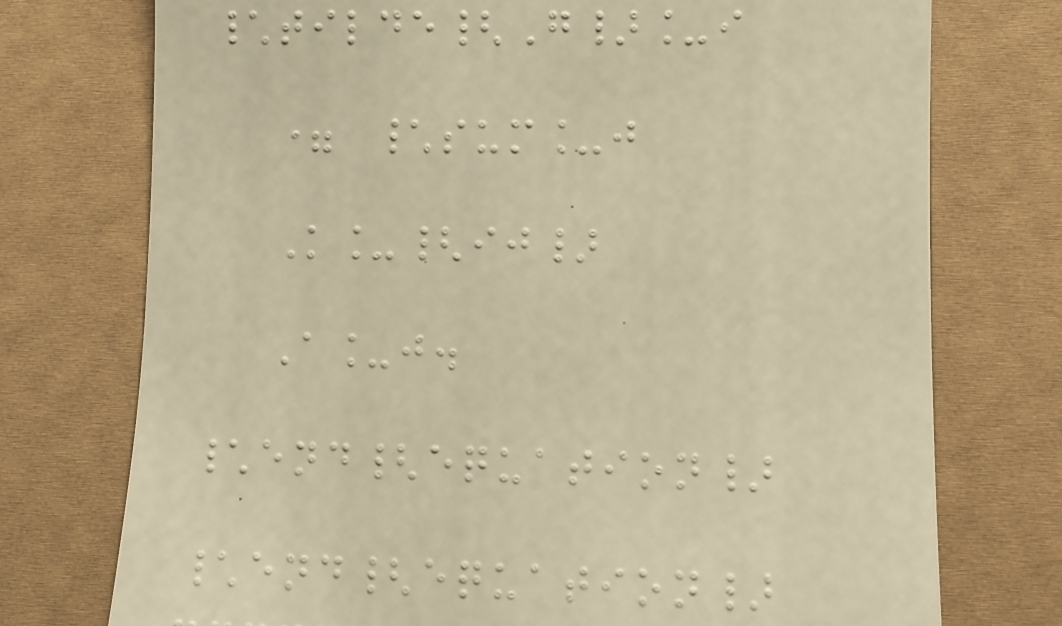\tilde{G}_i
= \sum_j
K_{ij}
A_j.
\end{equation}
\end{equation}
